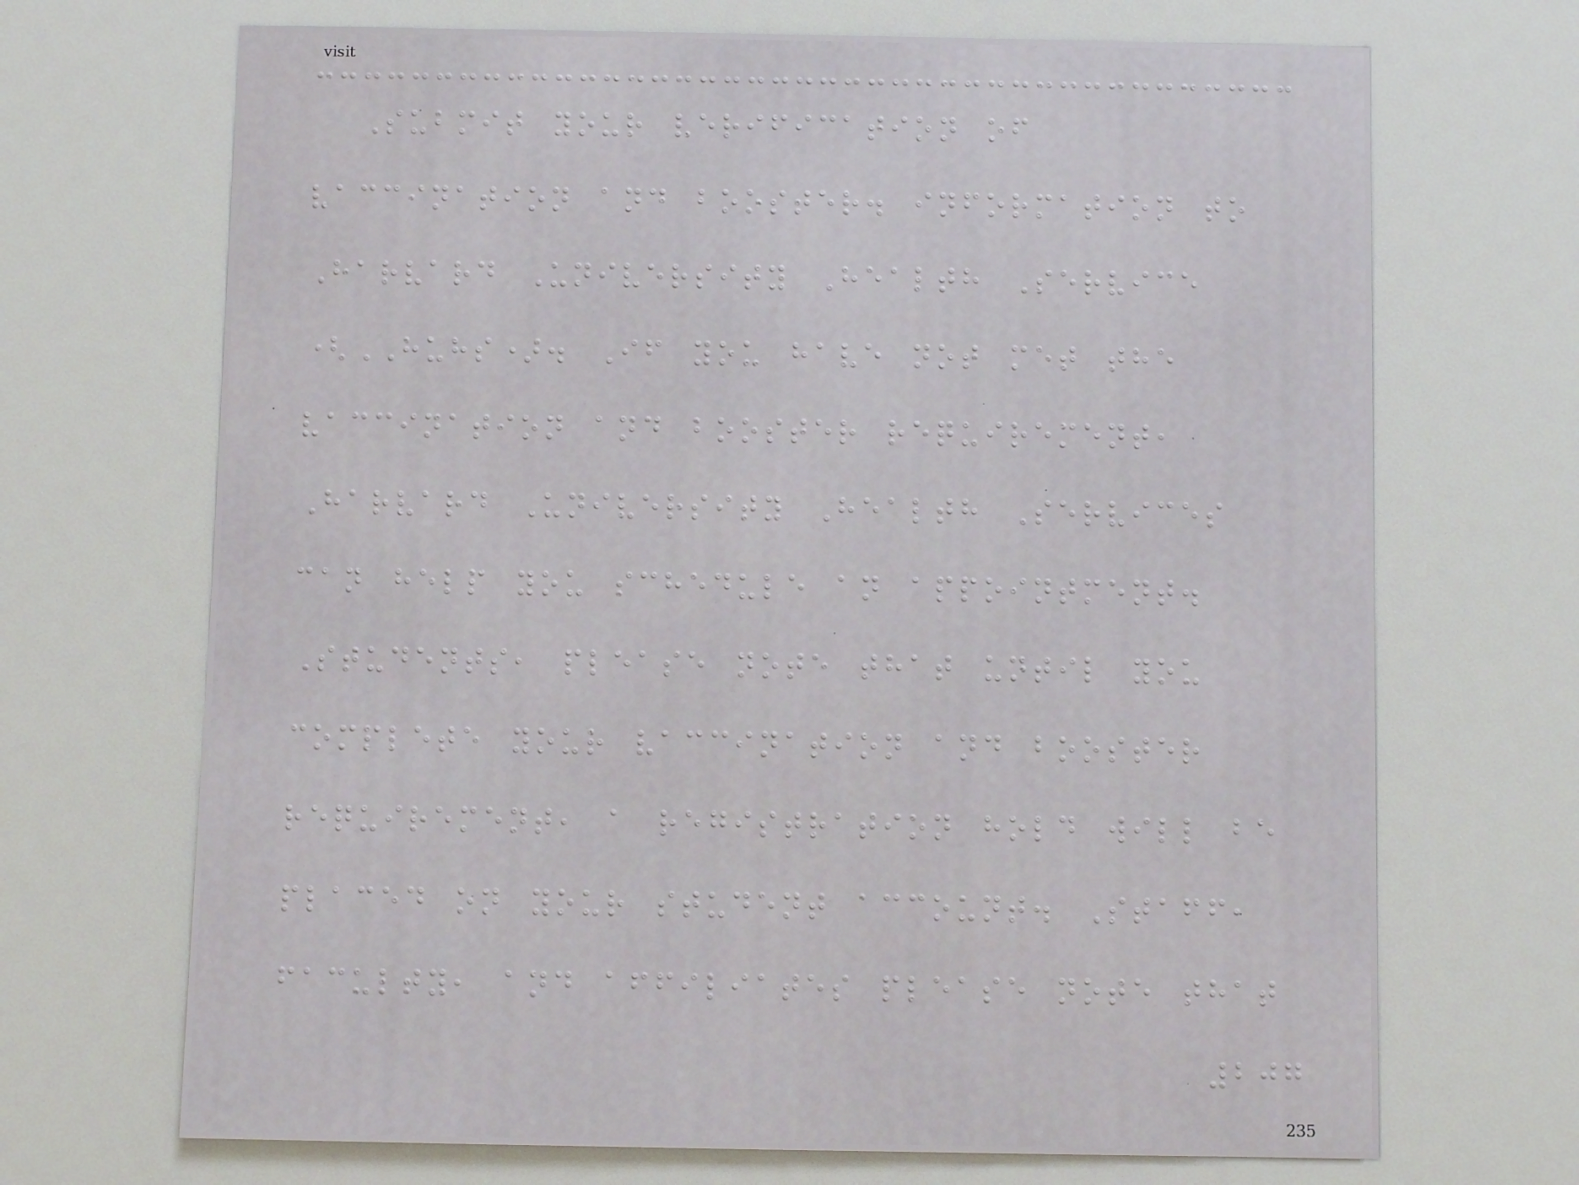Submit your verification of
vaccination and booster. information to
Harvard University Health Service
(HUHS). If you have not met the
vaccination and booster requirement,
Harvard University Health Services
can help you schedule an appointment.
Students, please note that until you
complete your vaccination and booster
requirement, a registration hold will be
placed on your student account. Staff,
faculty, and affiliates please note that
207
